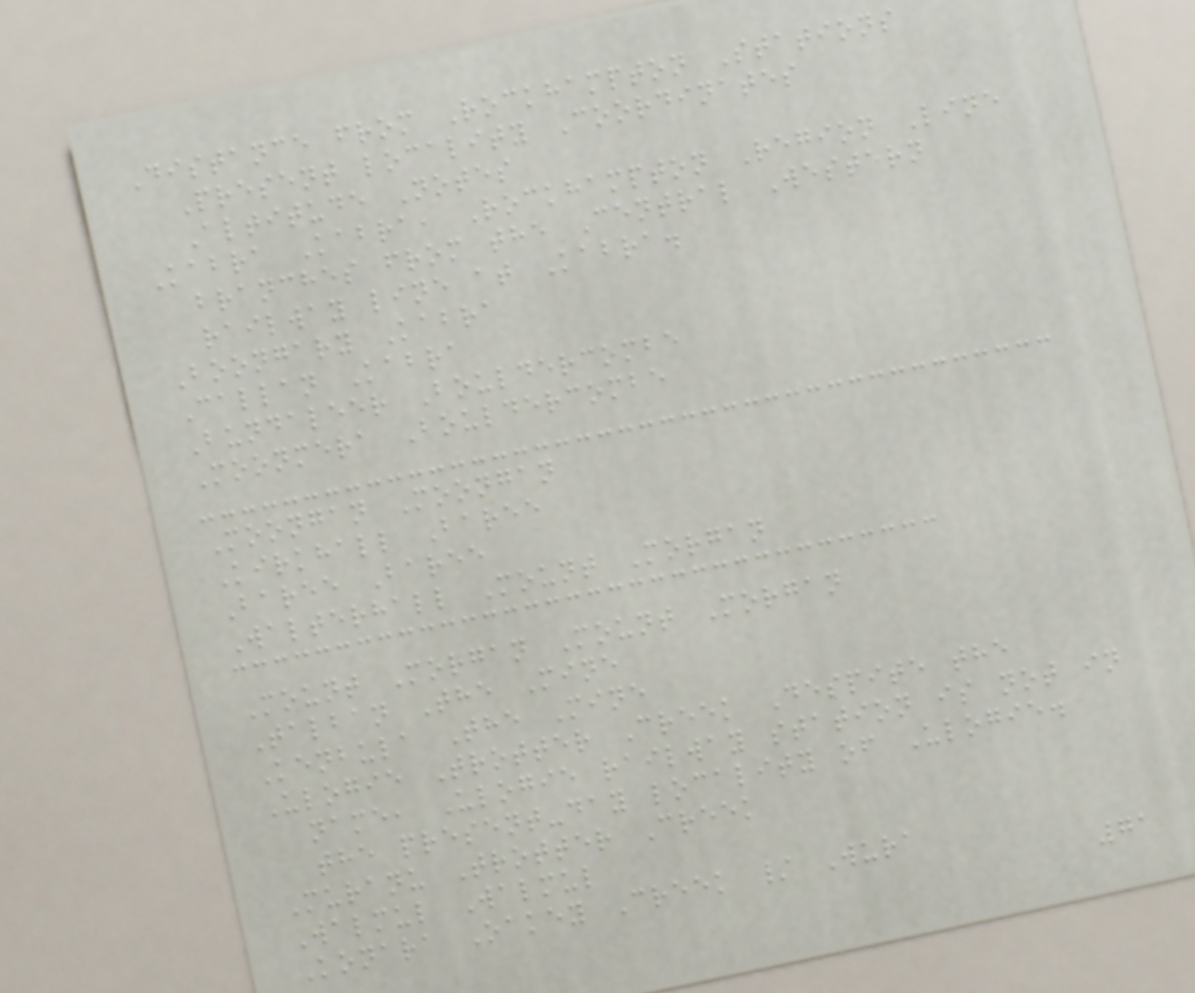Distance from Rockhampton Stations
Present locality Coordinates
Altitude Notes
Kabra Kabra, Rockhampton Region Line
branches from the Central Western
railway line at Kabra.
Boongary Kabra
Callan Kabra
Bundaleer Bouldercombe
Moonmera Bouldercombe
Moongan Moongan
Kirkhall Baree
Baree Baree
Walterhall Mount Morgan
Mount Morgan Mount Morgan
Talban The Mine
Kenbula The Mine
Ulogie Trotter Creek Despite the
name, Ulogie railway station is not in
the present-day locality of Ulogie.
Muranu Trotter Creek
Walmul Walmul
Konara Oakey Creek / Wura
71
